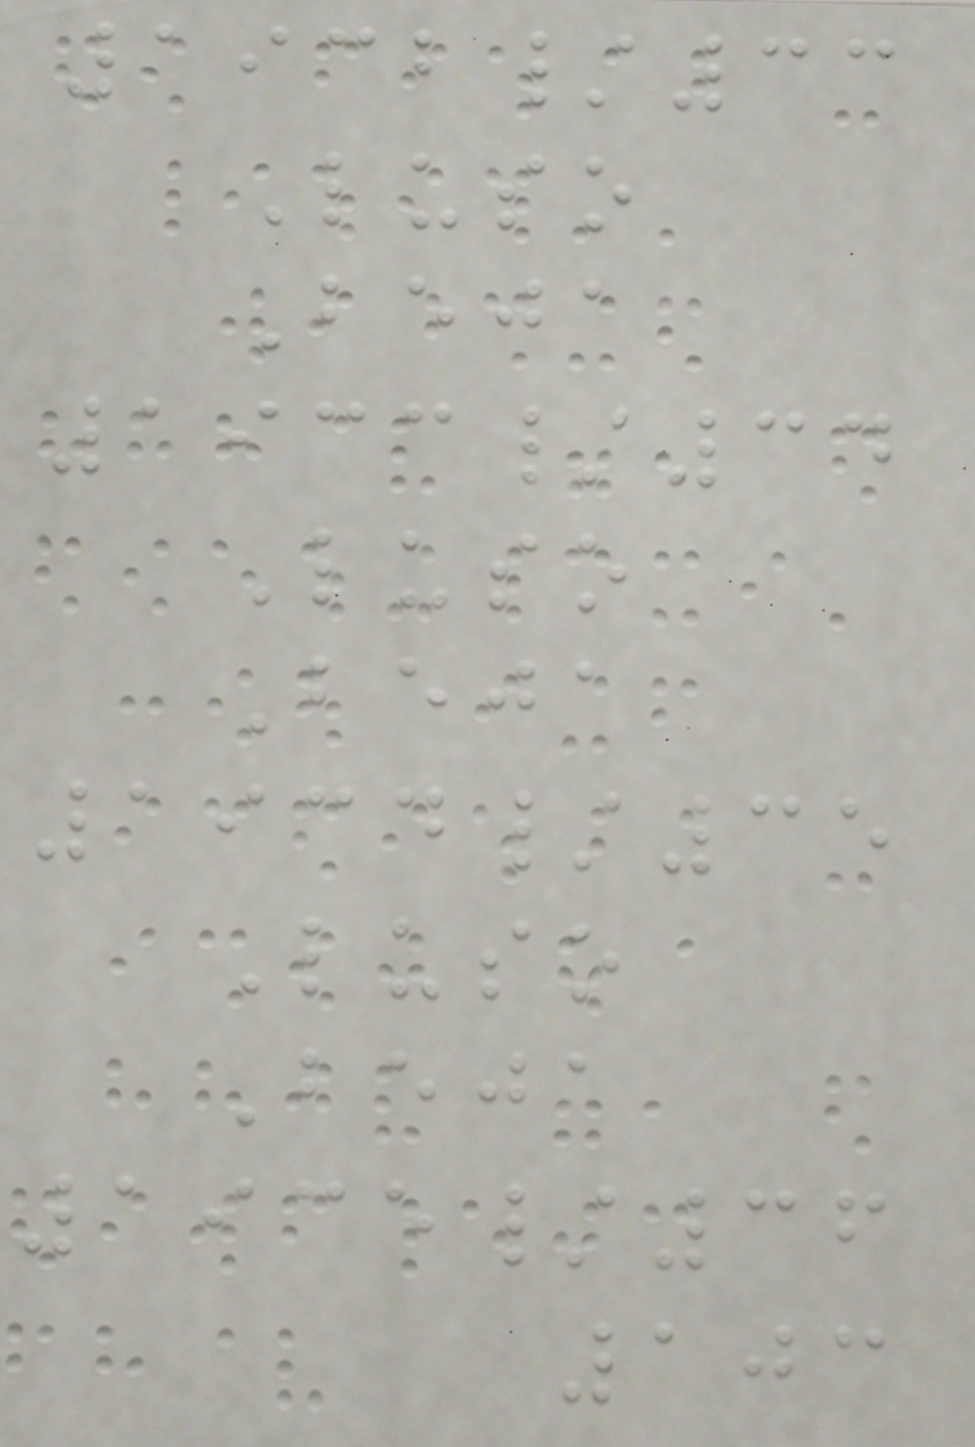1932/33
Luso
Beja
1933/34
Luso
Beja
1934/35
Luso
Beja
1935/36
103
